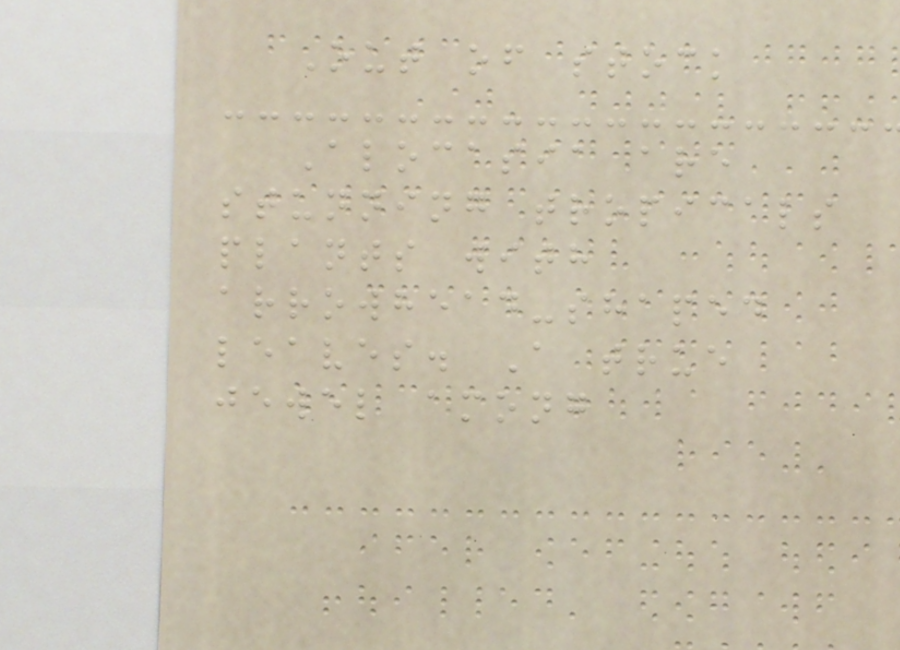Out of stock
Alocasia are
stunning tropicals
plants with
arrowhead-shaped
leaves. A true
jewel among
